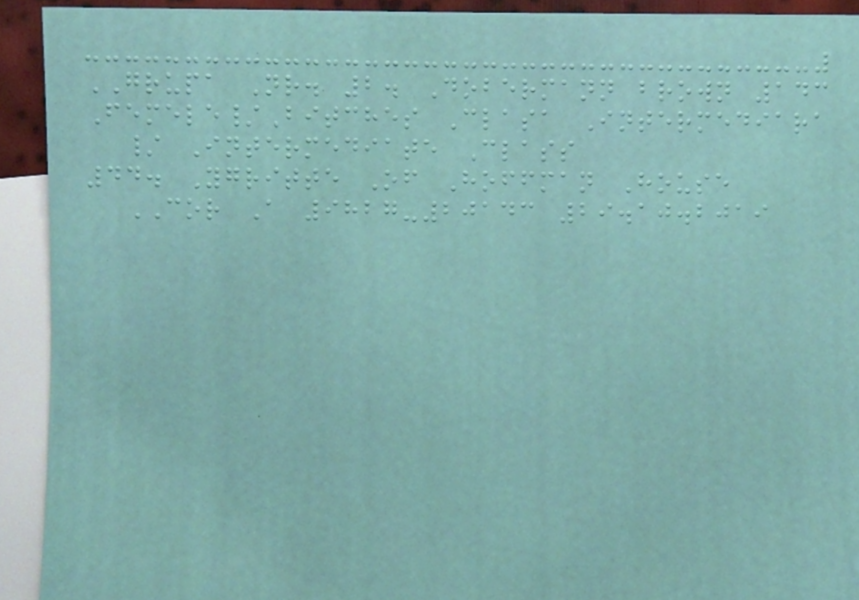GRUPA Nr. 2. Dobermann brown 143
Femele/Bitches Clasa Intermediara
/ Intermediate Class
44. Ygritte Of Hoffman House
COR A 9827-20143 29.10.2019
